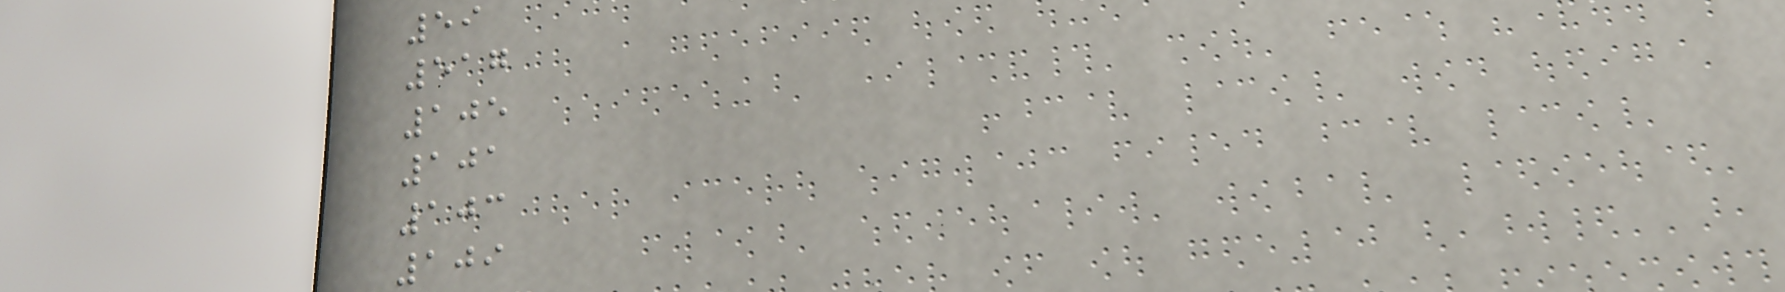59
517
105
101
103
109
